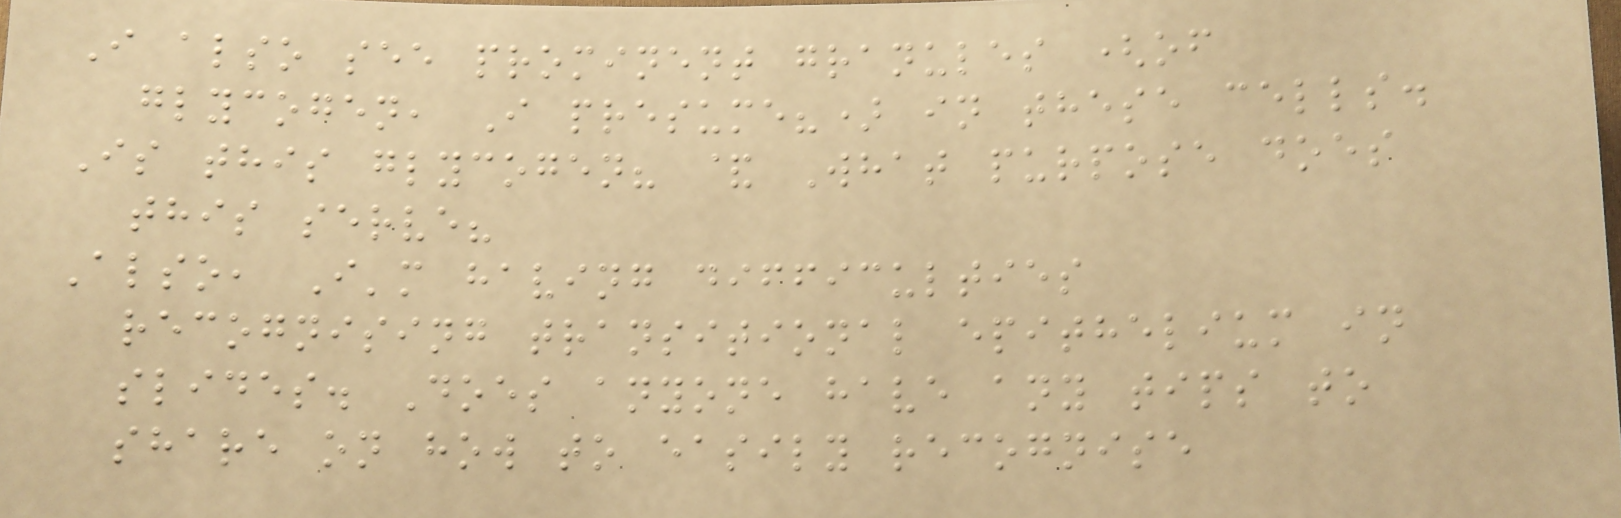I also see prominent granules (of
glycogen, I presume?) in these cells.
Is this glycogen? & What purpose does
this serve?
Also, I'm having difficulties
recognising transitional epithelium in
slides. Does anyone have any tips to
share on how to easily recognise
